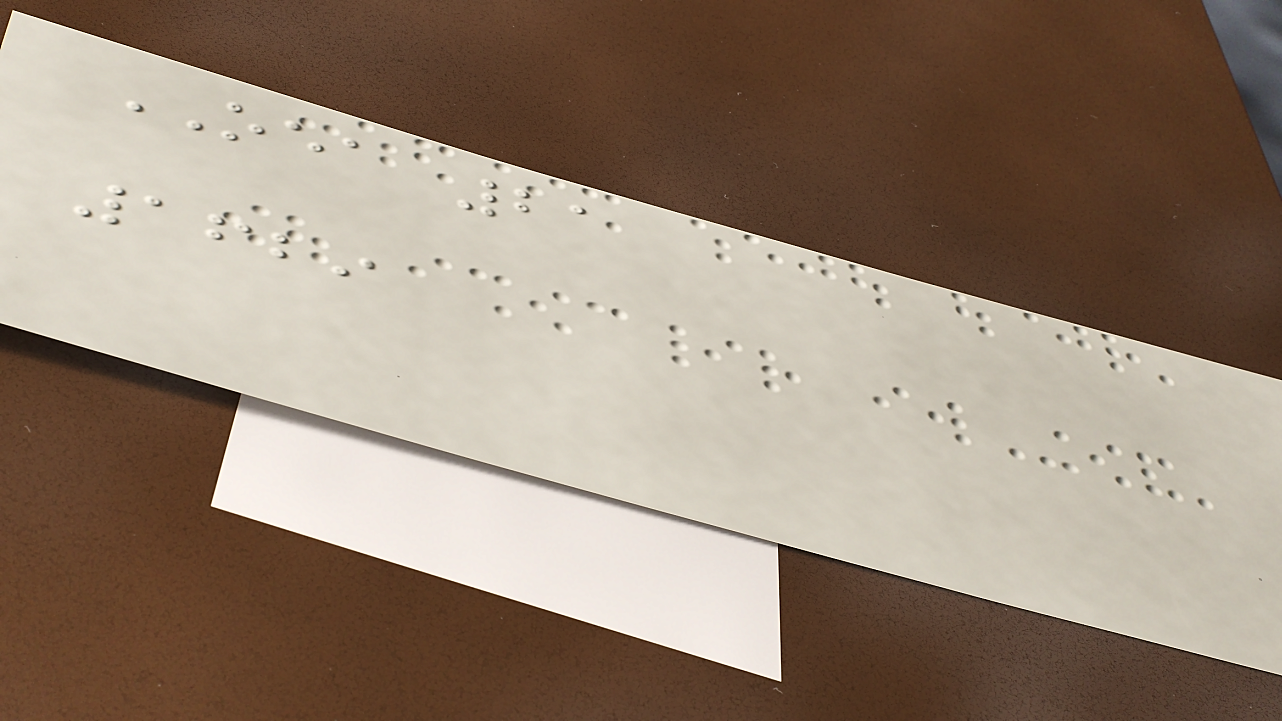OEA 21
1629
